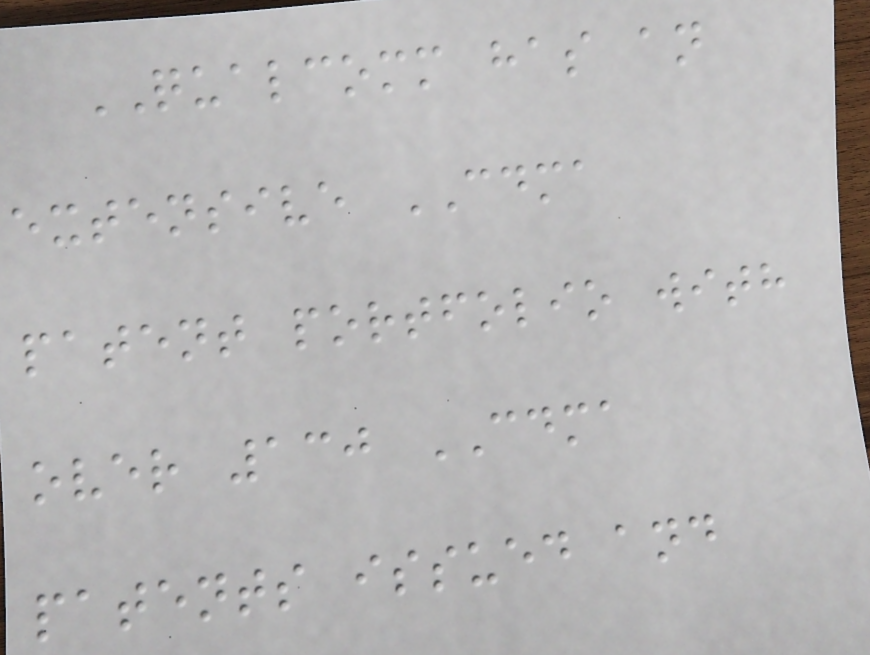QUALCOMM has an
extensive CDMA
patent portfolio with
over 130 CDMA
patents issued and
